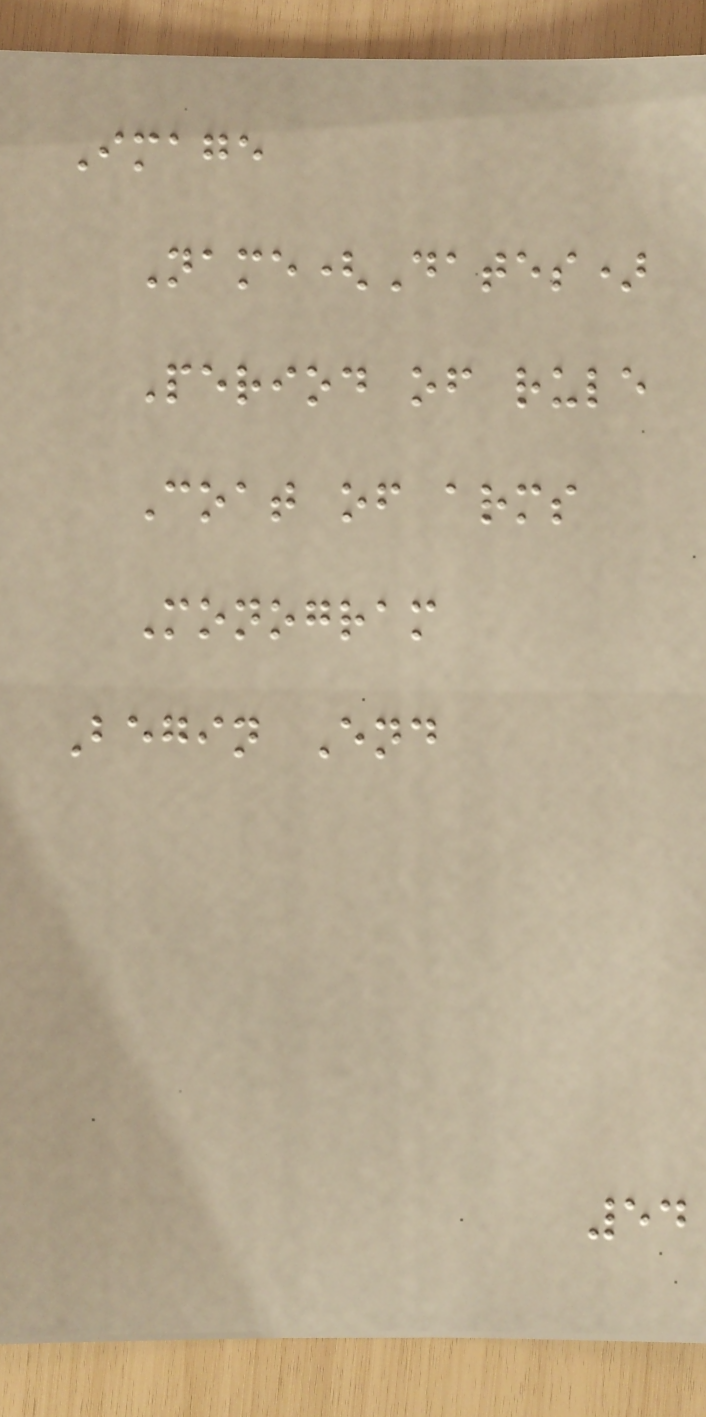Image
Name(Dates)
Period of rule
Coat of arms
Monogram
Begin End
54
